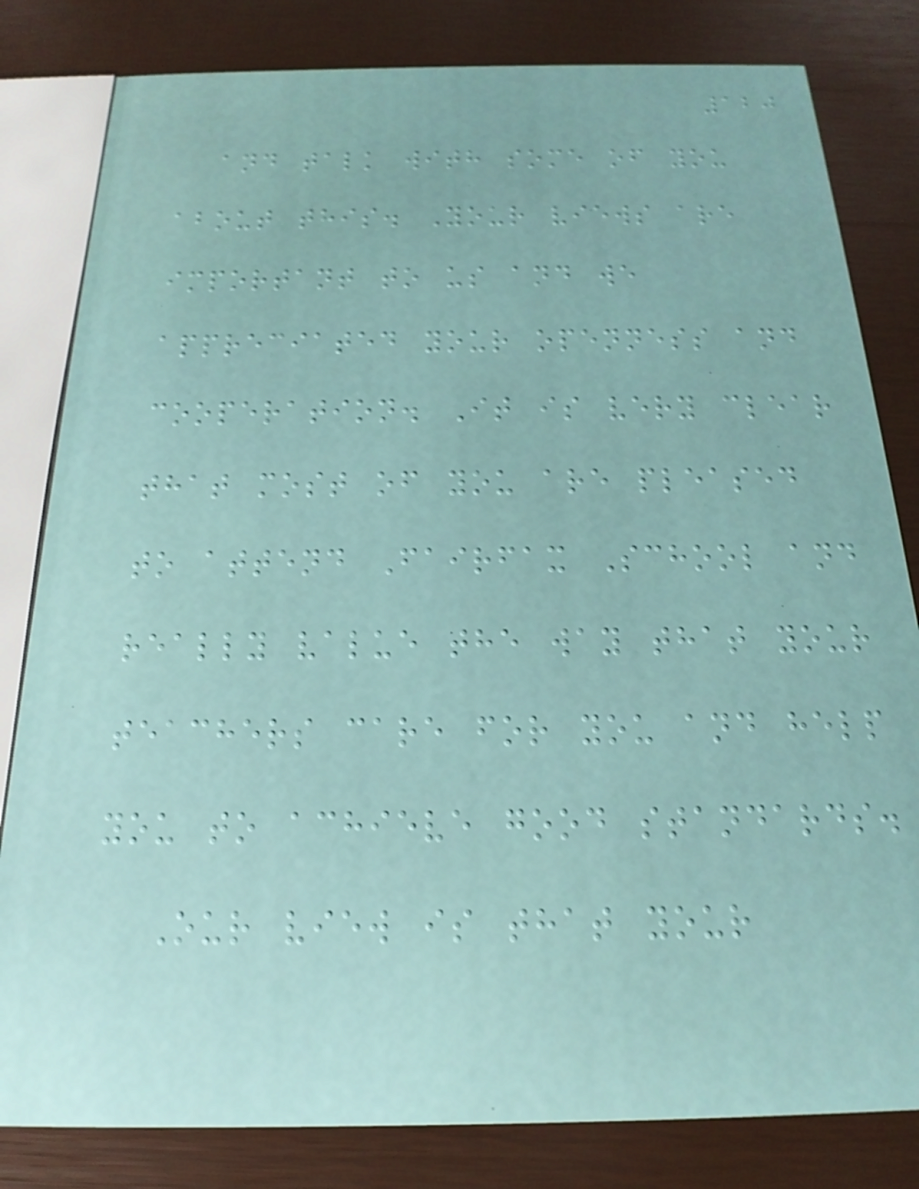120
and talk with some of you
about this. Your views are
important to us and we
appreciated your openness and
cooperation. It is very clear
that most of you are pleased
to attend Fairfax School and
really value the way that your
teachers care for you and help
you to achieve good standards.
Our view is that your
